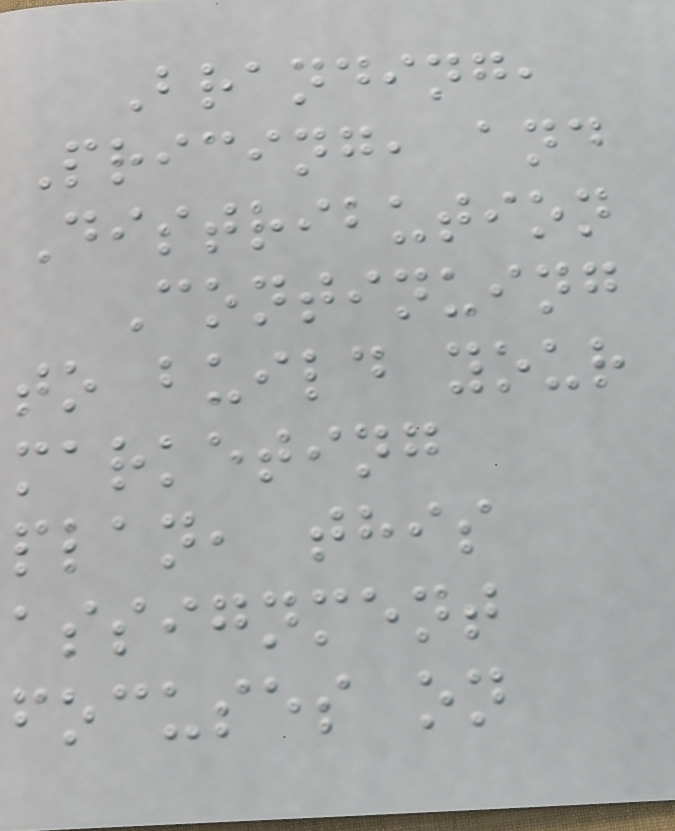Branding,
Pricing, and
Distribution
Continuing
to build your
marketing
plan, this
assignment
focuses on
